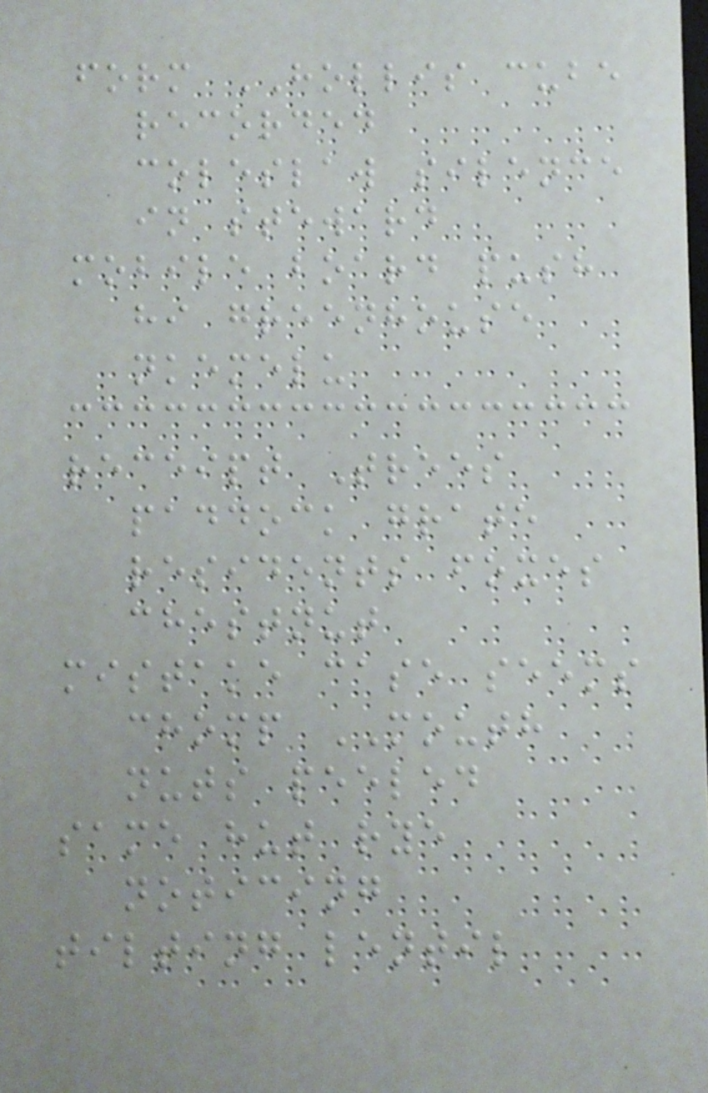form HOLLIS cube
recorded
coleslaw silence
in steward
mobile board push
hi greenhouse
nkemelu
receipt Trees
paddock grate
residents foxes
chestnut
mistake case seems
chomp MOUTH
nuts peeled
same hut rye
noticing
tilting lentil
